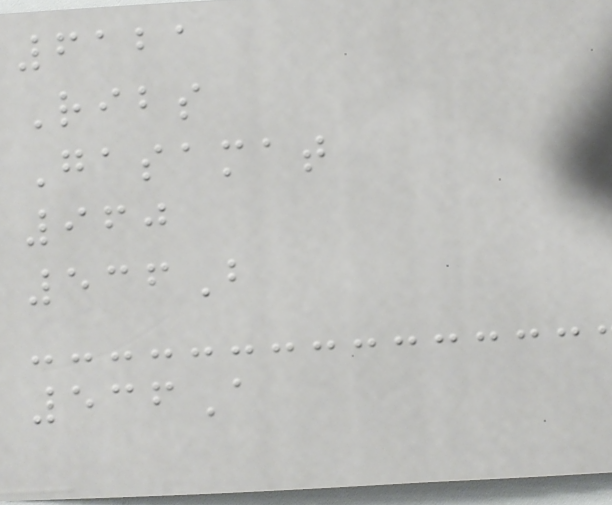6121
Ribs
Gasamat
960
536B
536A
